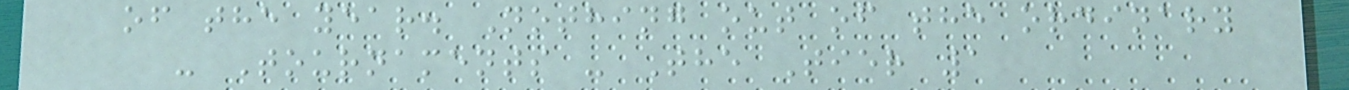of the year. Nothing out of the ordinary
- Tournaments - The Tier 1
